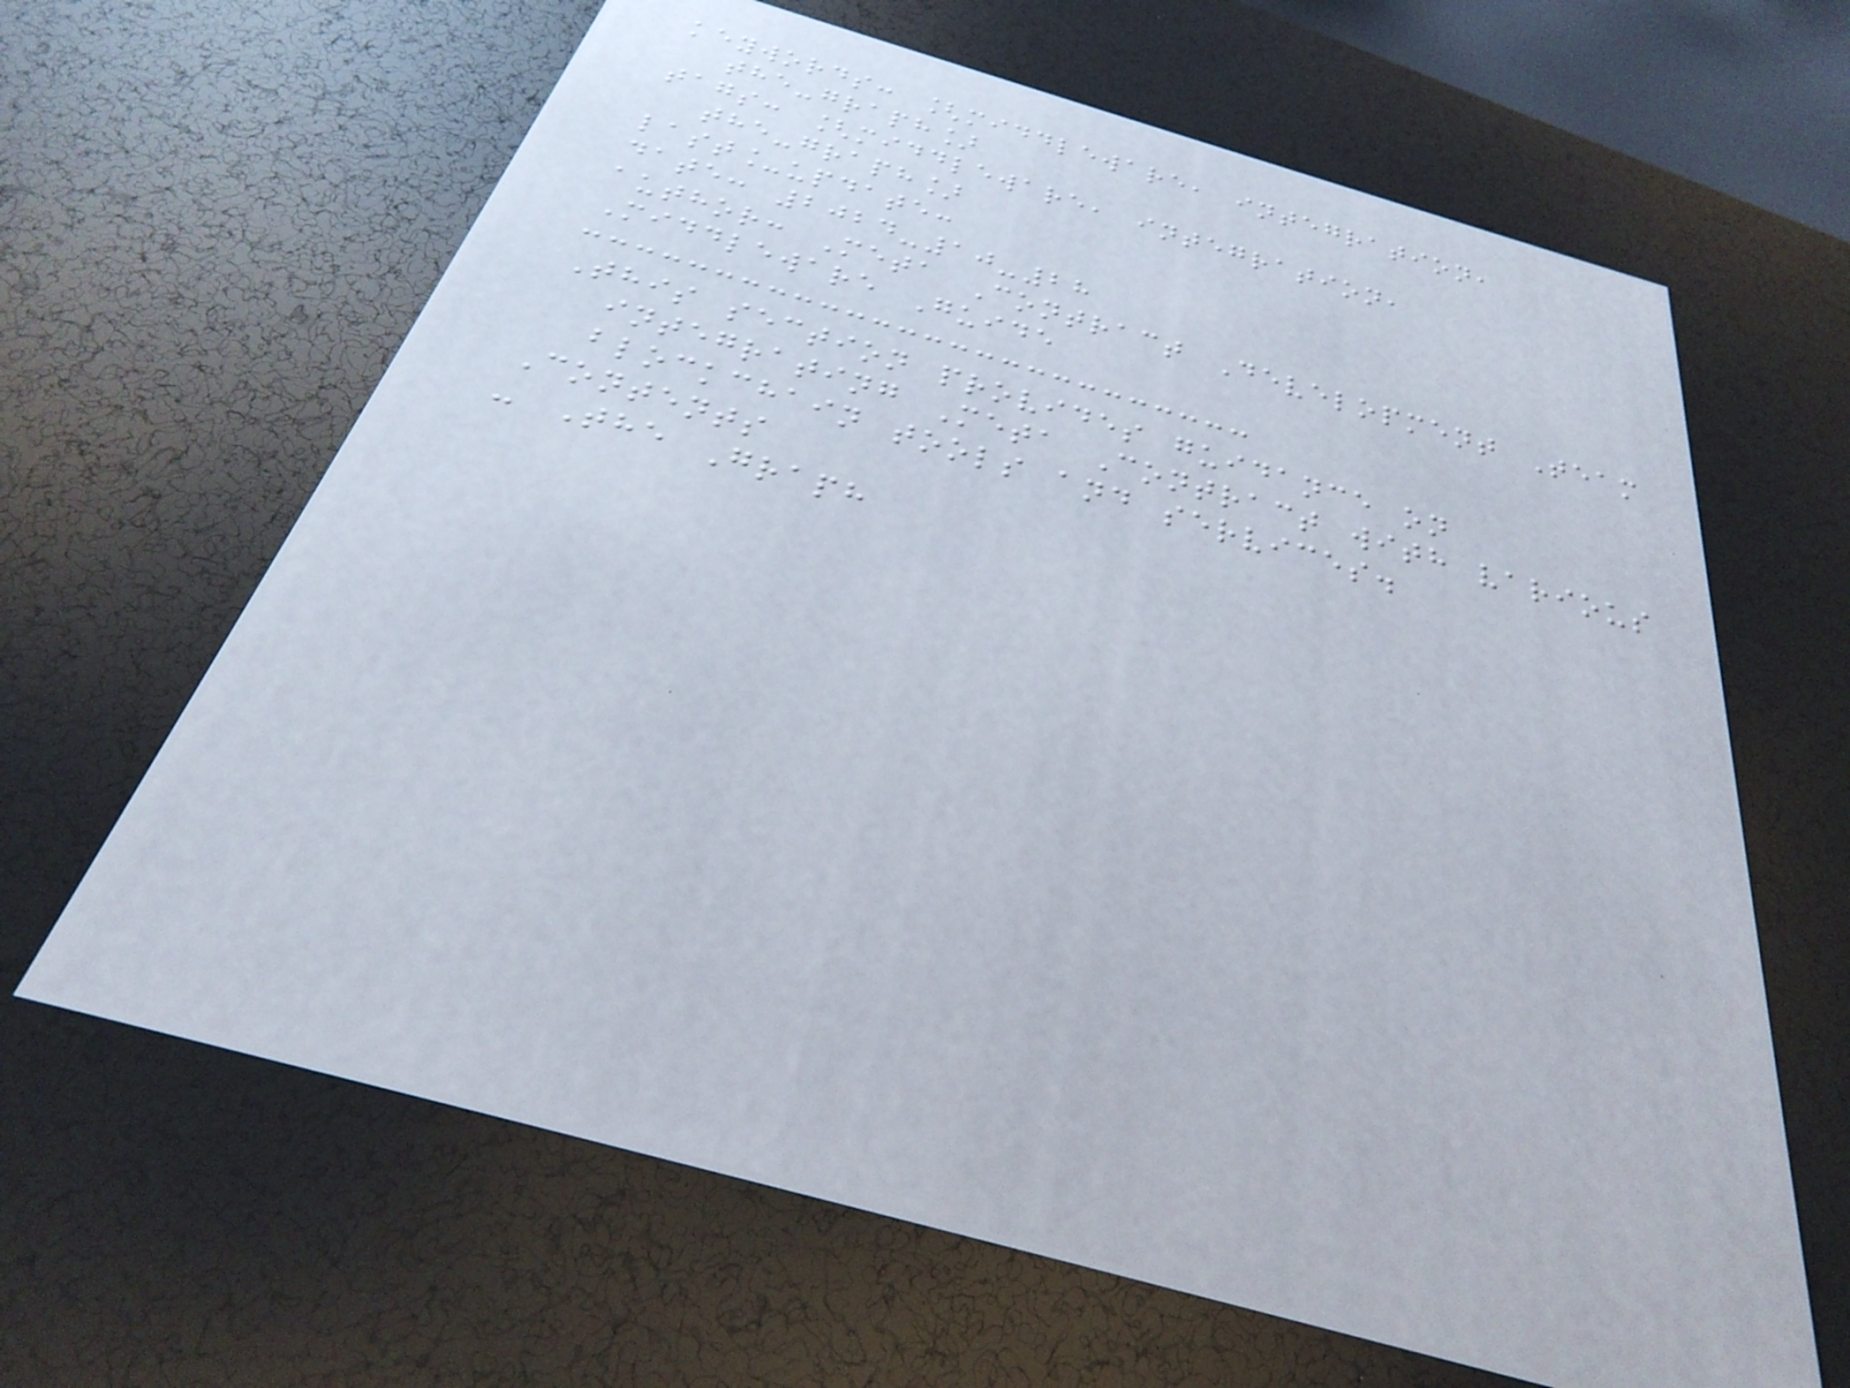keywords: [middleware, integration,
the-graph]
tags: [middleware, integration,
the-graph]
last_update:
date: 2024-10-28
author: Meta Contract Development Team
Middleware Guide
This section provides guidance on
integrating Meta Contract with various
blockchain tools and services.
Contents
- The Graph
